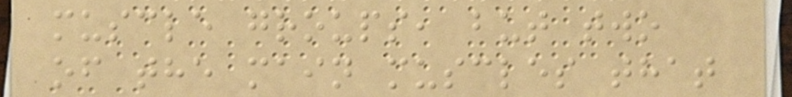muscle groups, but two
of the main muscles that
